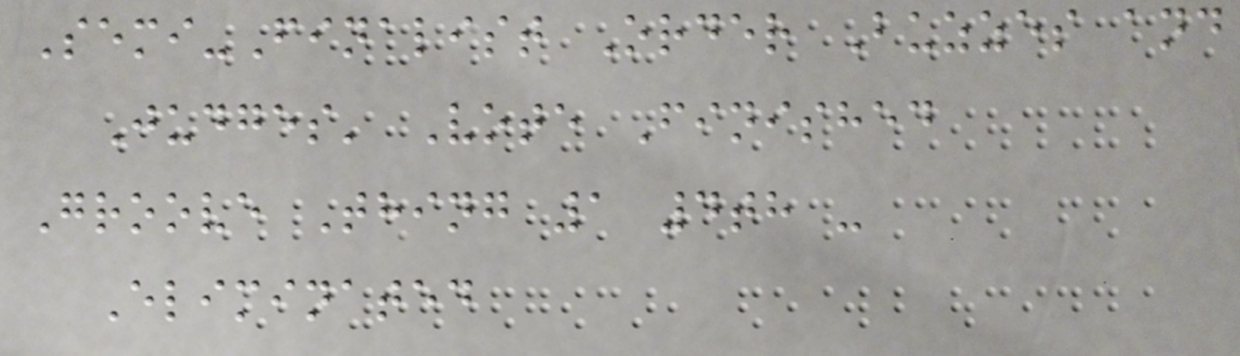Semi-Finalist Order Buzzes and
Judges' Vote Finished
Groove Thing 1 4th -
Eliminated
